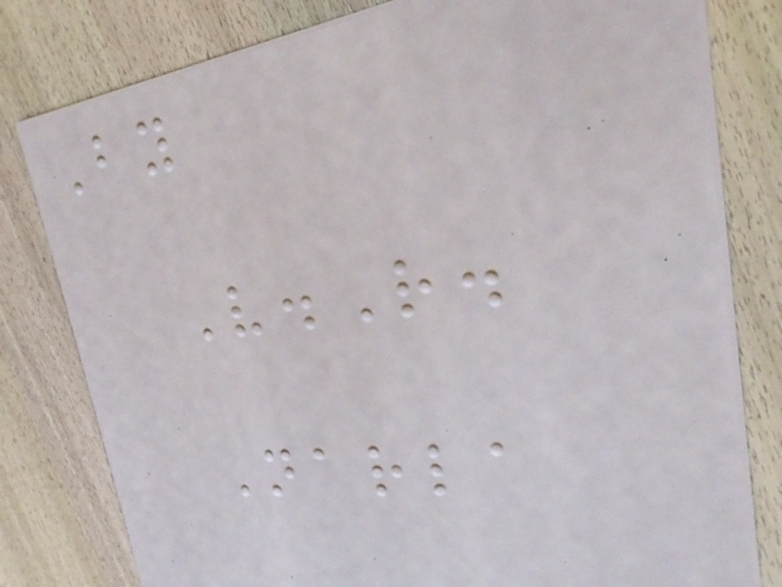By
V.R.
Narla
